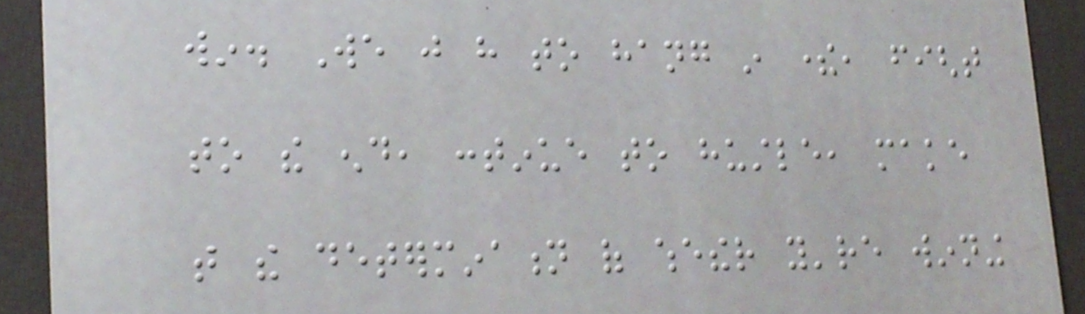win. We just have to hang in there, fight
to the end, continue to hustle, make
that the determination of whether you're winning
